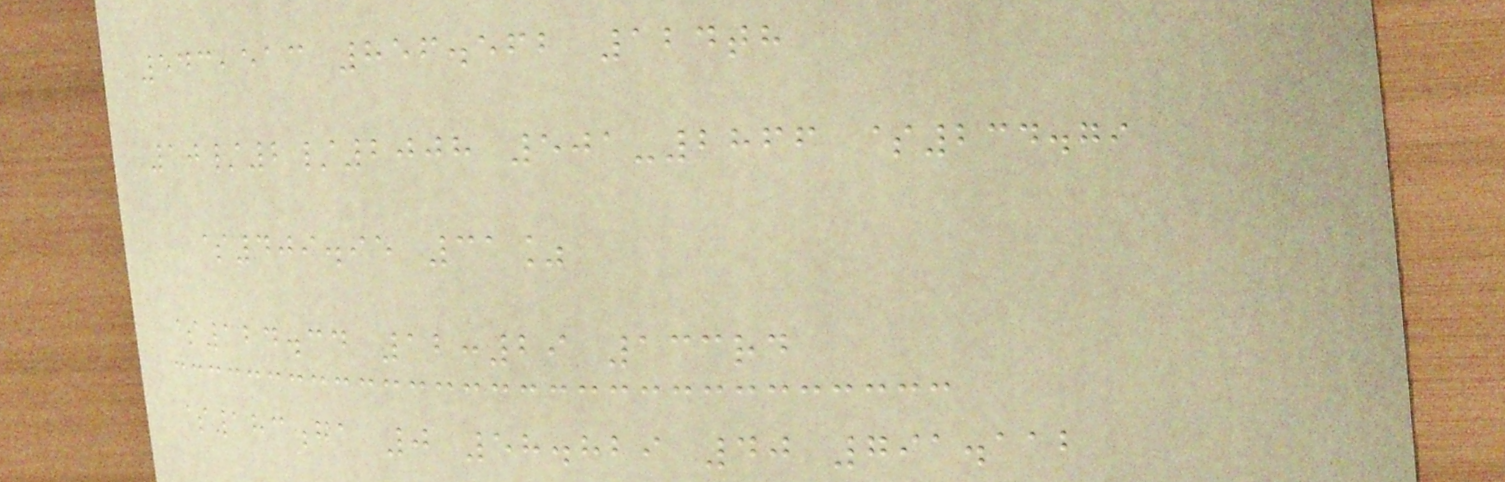543,513 856.562 124th
10/2/2008 501-2866 $234.79
$409.95 31%
$124.34 12:29 133rd
$183.71 0 58.829 40 791.112
